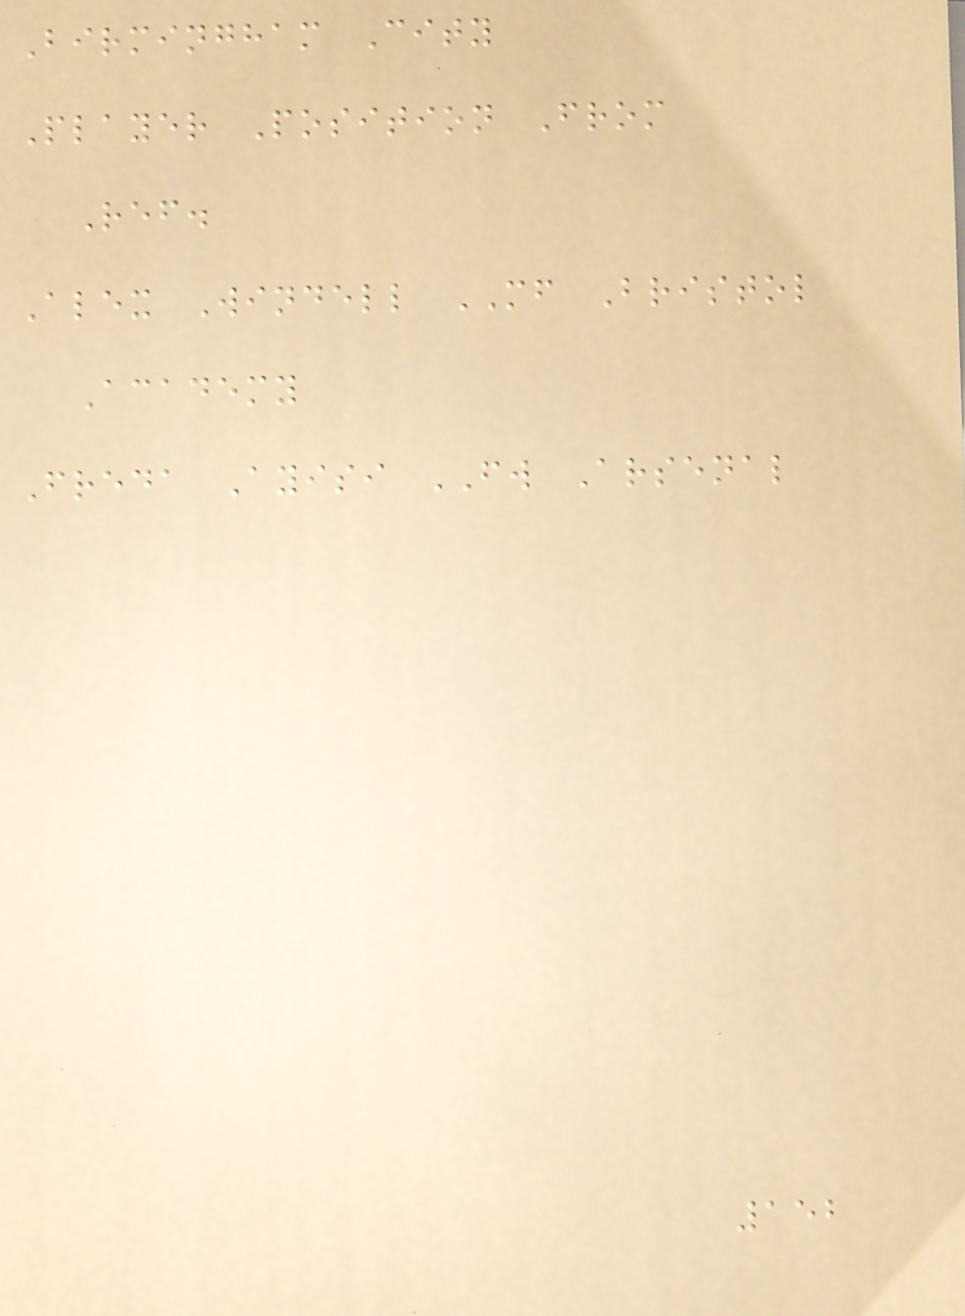Birmingham City
Player Position From
Ref.
Alex Windell MF Bristol
Academy
Freda Ayisi FW Arsenal
152
